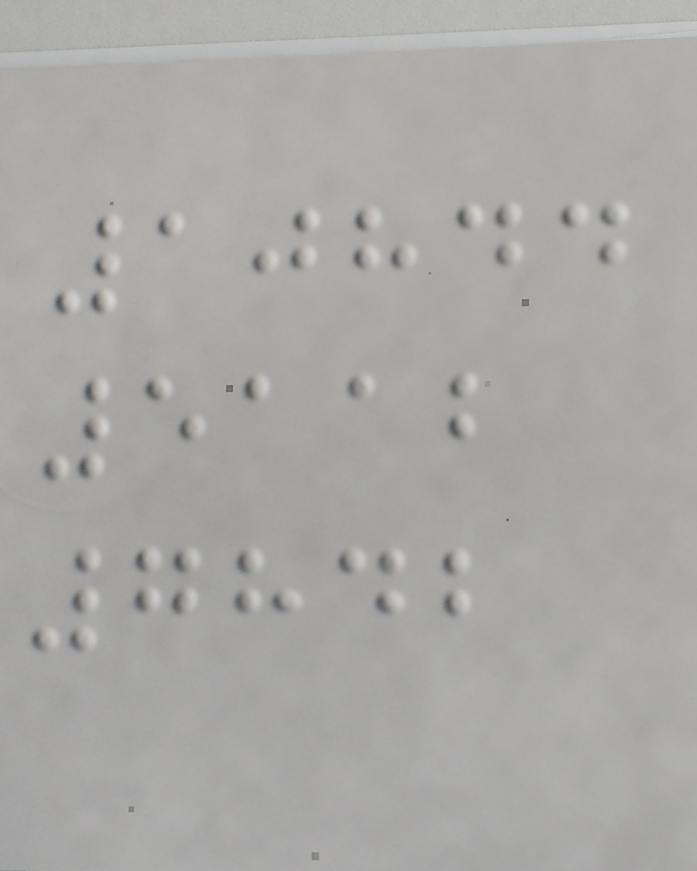10844
5112
7842
